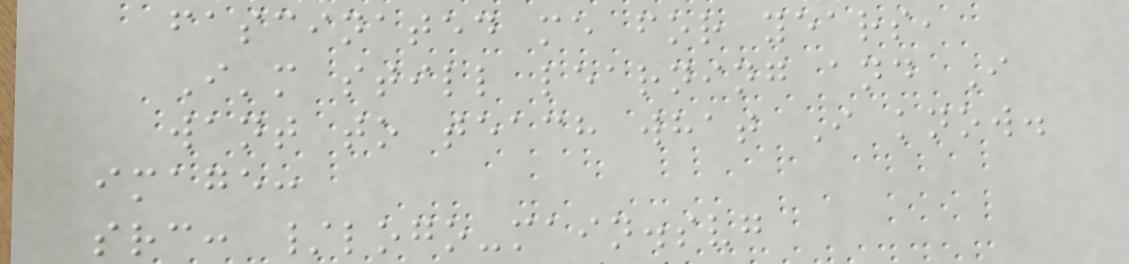fascinated me for years,
I'm still learning and I
want to teach what I know.
image:
src: /logo-main.svg
